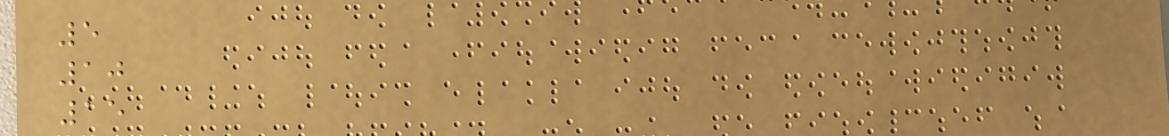5
10
15
